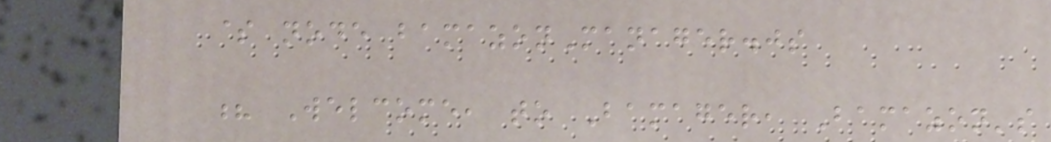$ node bamazonManager.js
? Welcome, to Bamager, Bamazon's
